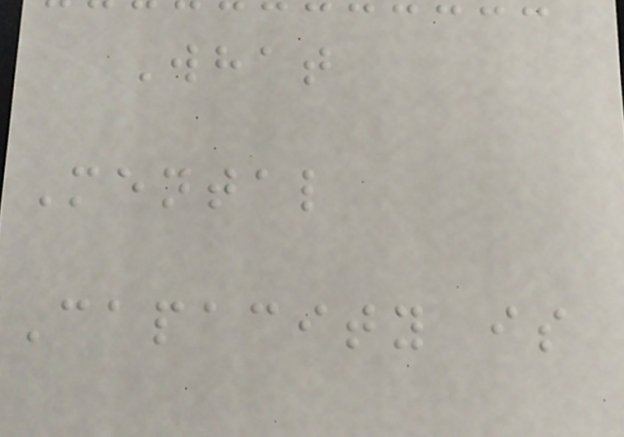What
Mental
Capacity is
